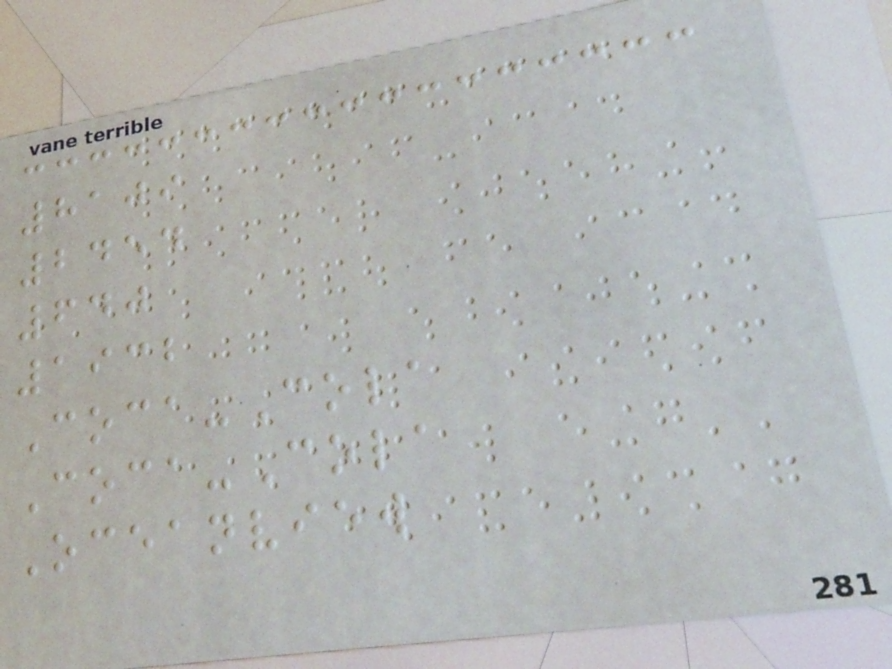8109
2454
640
1932
Coca-Cola
Coca-Cola
Oceanview
